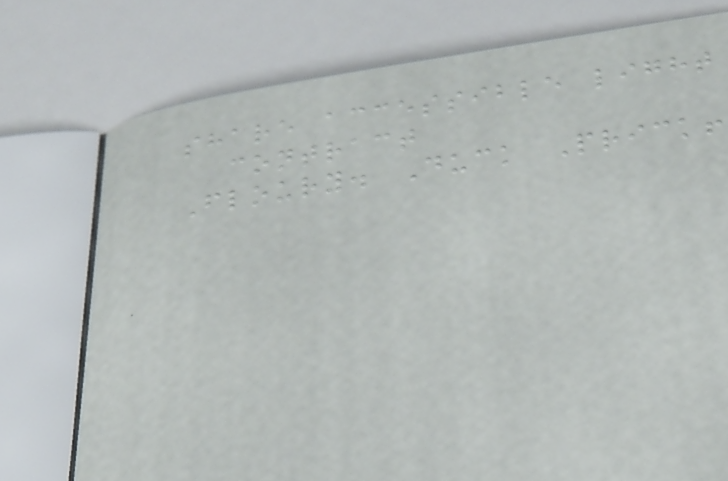share accessible light
contract
Floury. Duck Prick!
